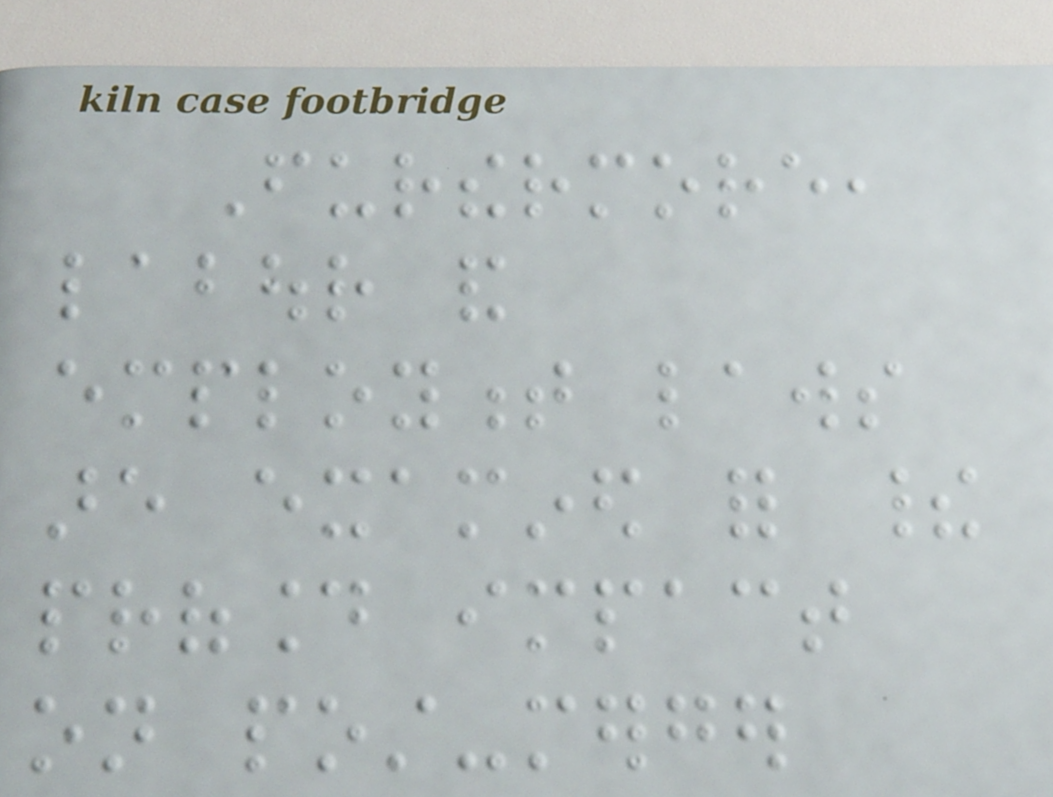Furthermore,
labour and
employment laws
are examined for their
profound impact
on post-merger
